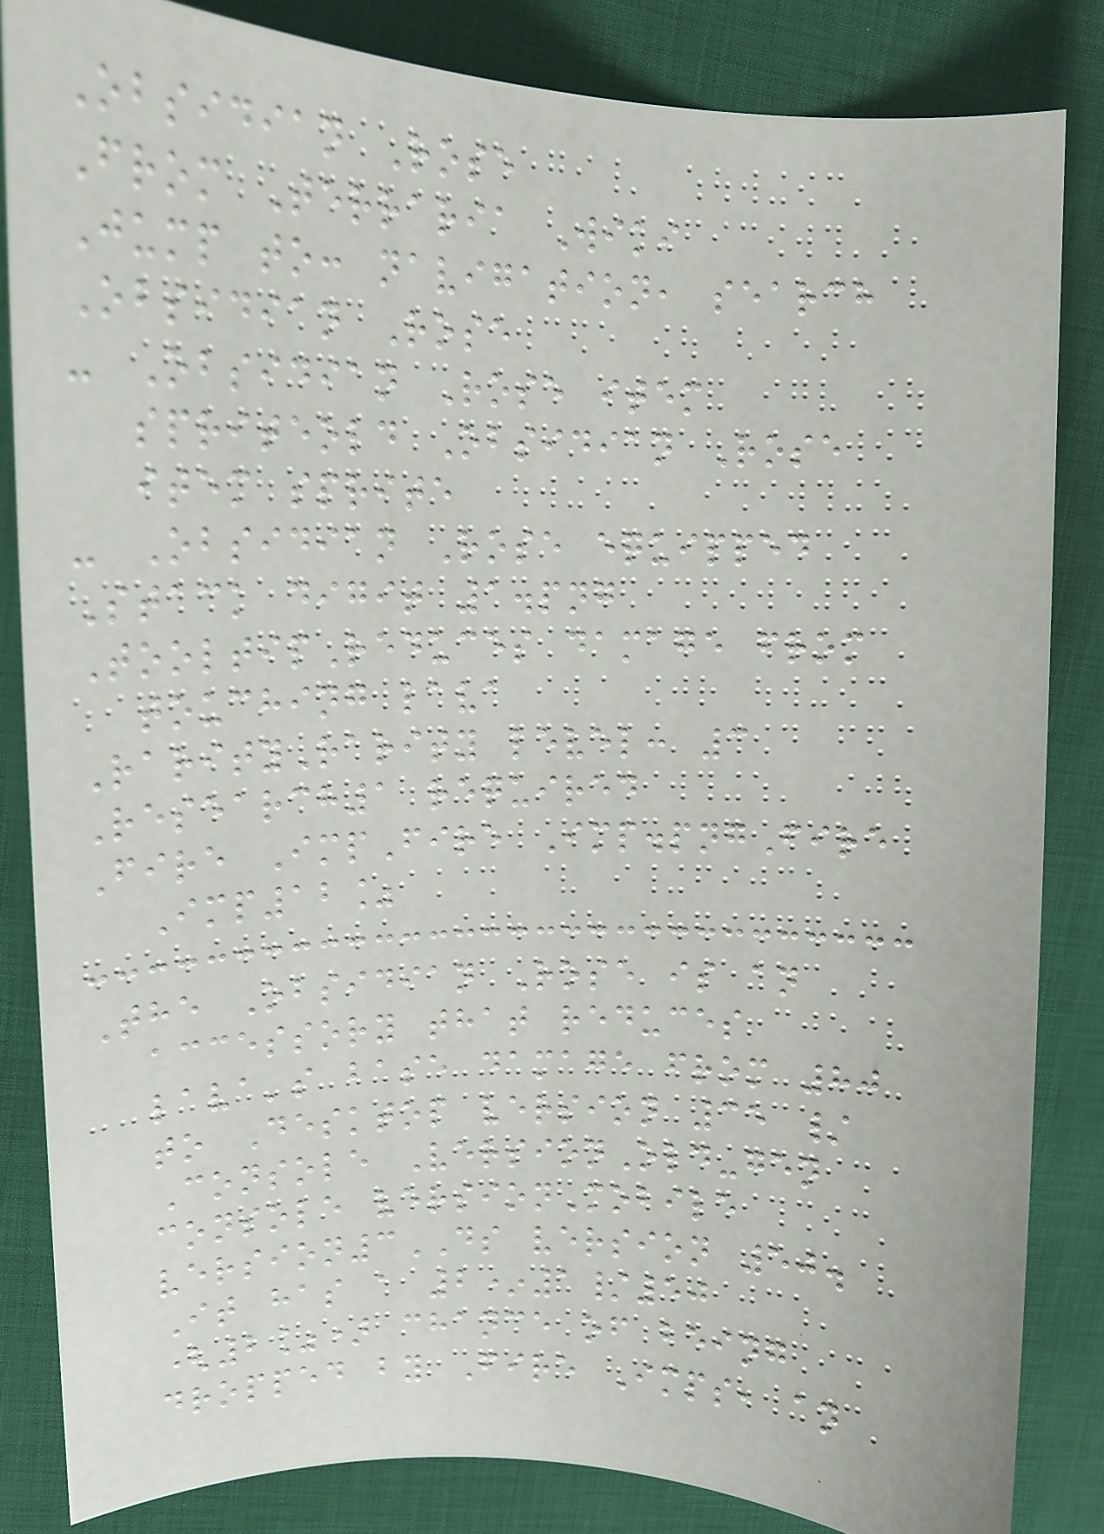Obsidian Rose
From Terraria Wiki
Jump to: navigation, search
Obsidian Rose
- Obsidian Rose item
spriteold Obsidian Rose
item sprite
- Obsidian Rose equipped
Stack digit 1.png
TooltipReduces damage from
touching lava
RarityRarity level: 3
Research1 required
Fire ImpFire Imp.pngFire
Imp12%
The Obsidian Rose is an
accessory that reduces
lava's base damage from 80
to Desktop version 35 /
Console VersionOld-gen
console versionMobile
version3DS version 50.
It has a 2*1/50
(2%) chance of being
dropped by Fire Imps, an
